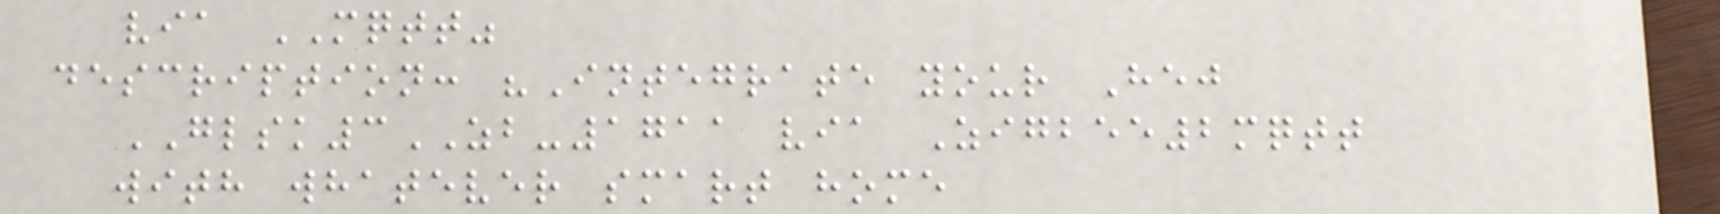via MQTT"
description: "Integrate your Hej
GLSK3ZB-1711 via Zigbee2mqtt
with whatever smart home
